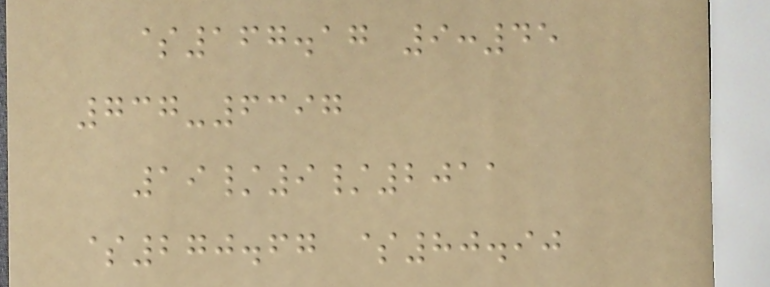$167.17 9:45
737-6397
19/9/2011
$270.67 $80.90
